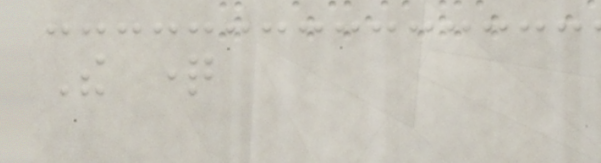The question
